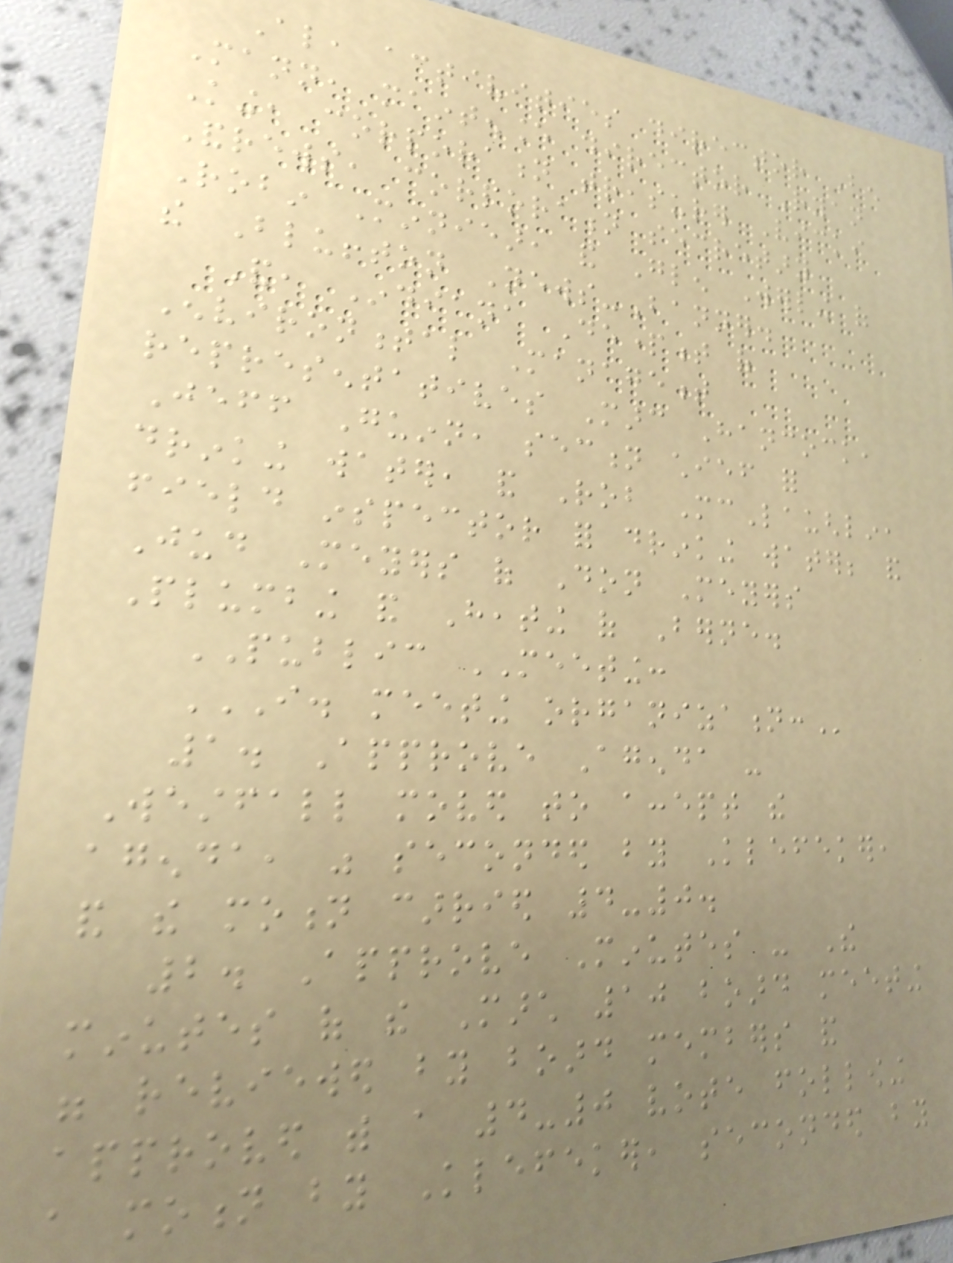Also, activities director Ben
Mann, maintenance director Ryan
King, corporation treasurer Vicki
Andrews, corporation secretary
Robin Minniear, and Glen Werling of
the Bluffton News-Banner.
And, Indiana Department of
Environmental Management
representatives Marc Hancock,
Jeff Guinn, section chief for
drinking water, and Rob McLaughlin,
field inspector for drinking water; and
Jud Meyers of Don Meyers
Plumbing and Heating of Berne.
PUBLIC MEETING:
I. MEETING ORGANIZATION:
1. Approve Agenda -
Westfall moved to accept the
agenda, was seconded by Klefeker,
and the motion carried 4-0.
2. Approve Minutes - The
minutes of the March 10 board meeting
were reviewed by board members and
approved with a 4-0 vote following
a motion by Klefeker, seconded by
